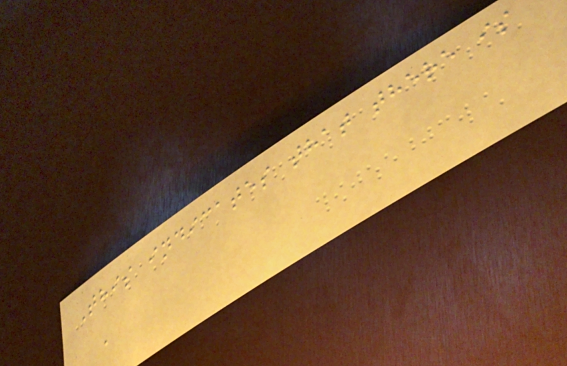This indicates that there is
a
